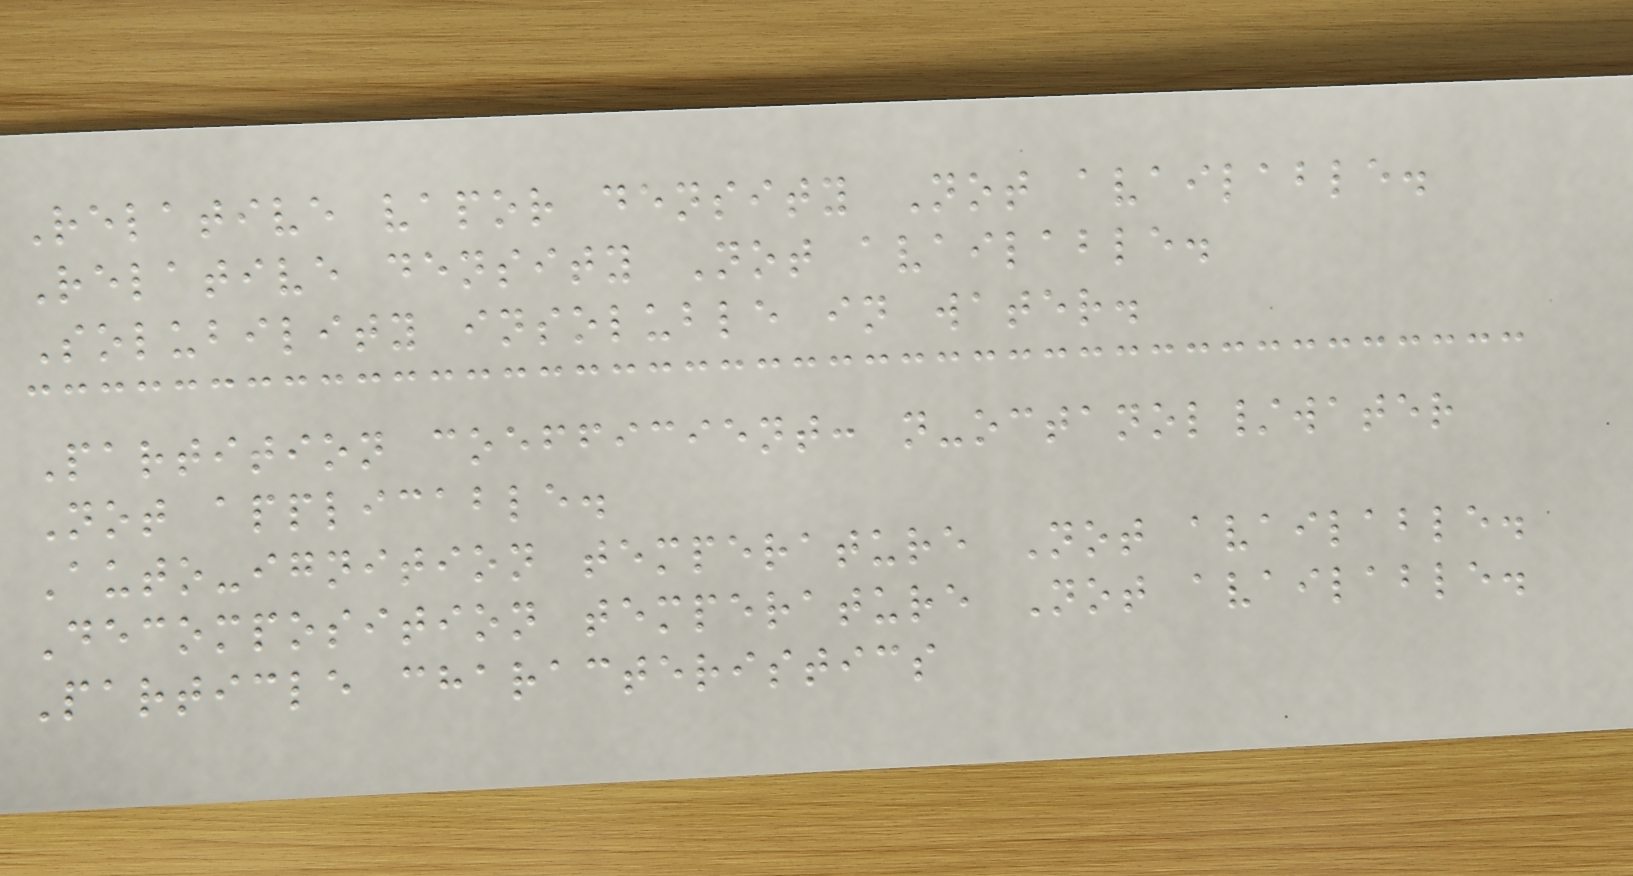Relative vapor density Not available.
Relative density Not available.
Solubility insoluble in water.
Partition coefficient: n-octanol/water
Not applicable.
Auto-ignition temperature Not available.
Decomposition temperature Not available.
Particle characteristics
